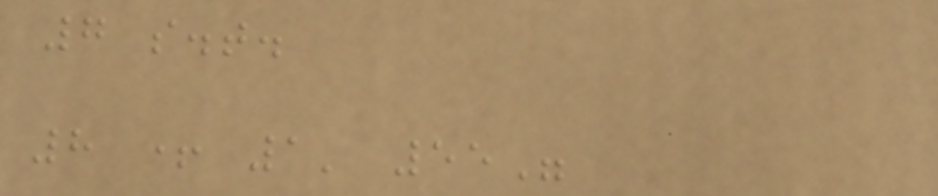7 s.t.
8 + 1' 55"
